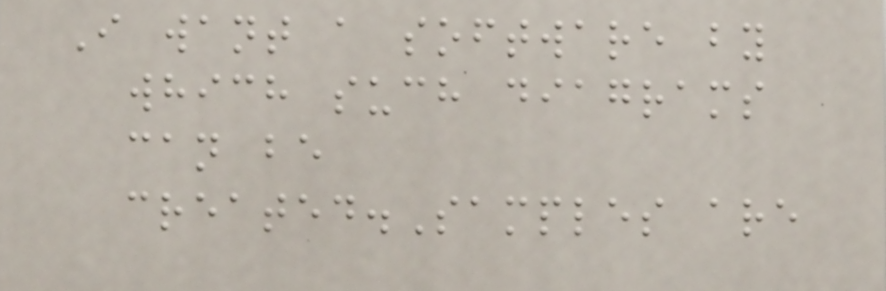I want a software by
which such diagrams
can be
created.Samples are
